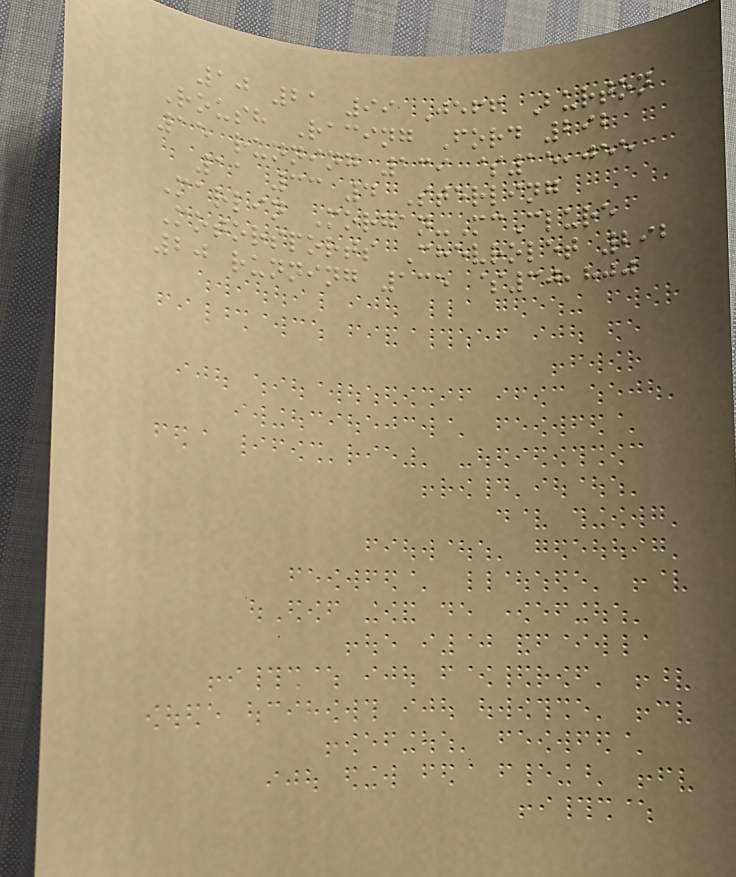10 21 99 Jeff Burton
Roush Racing Ford 292
15 running 139 $15,055
11 33 4 Sterling
Marlin Morgan-McClure
Motorsports Chevrolet 292
20 running 135 $30,800
